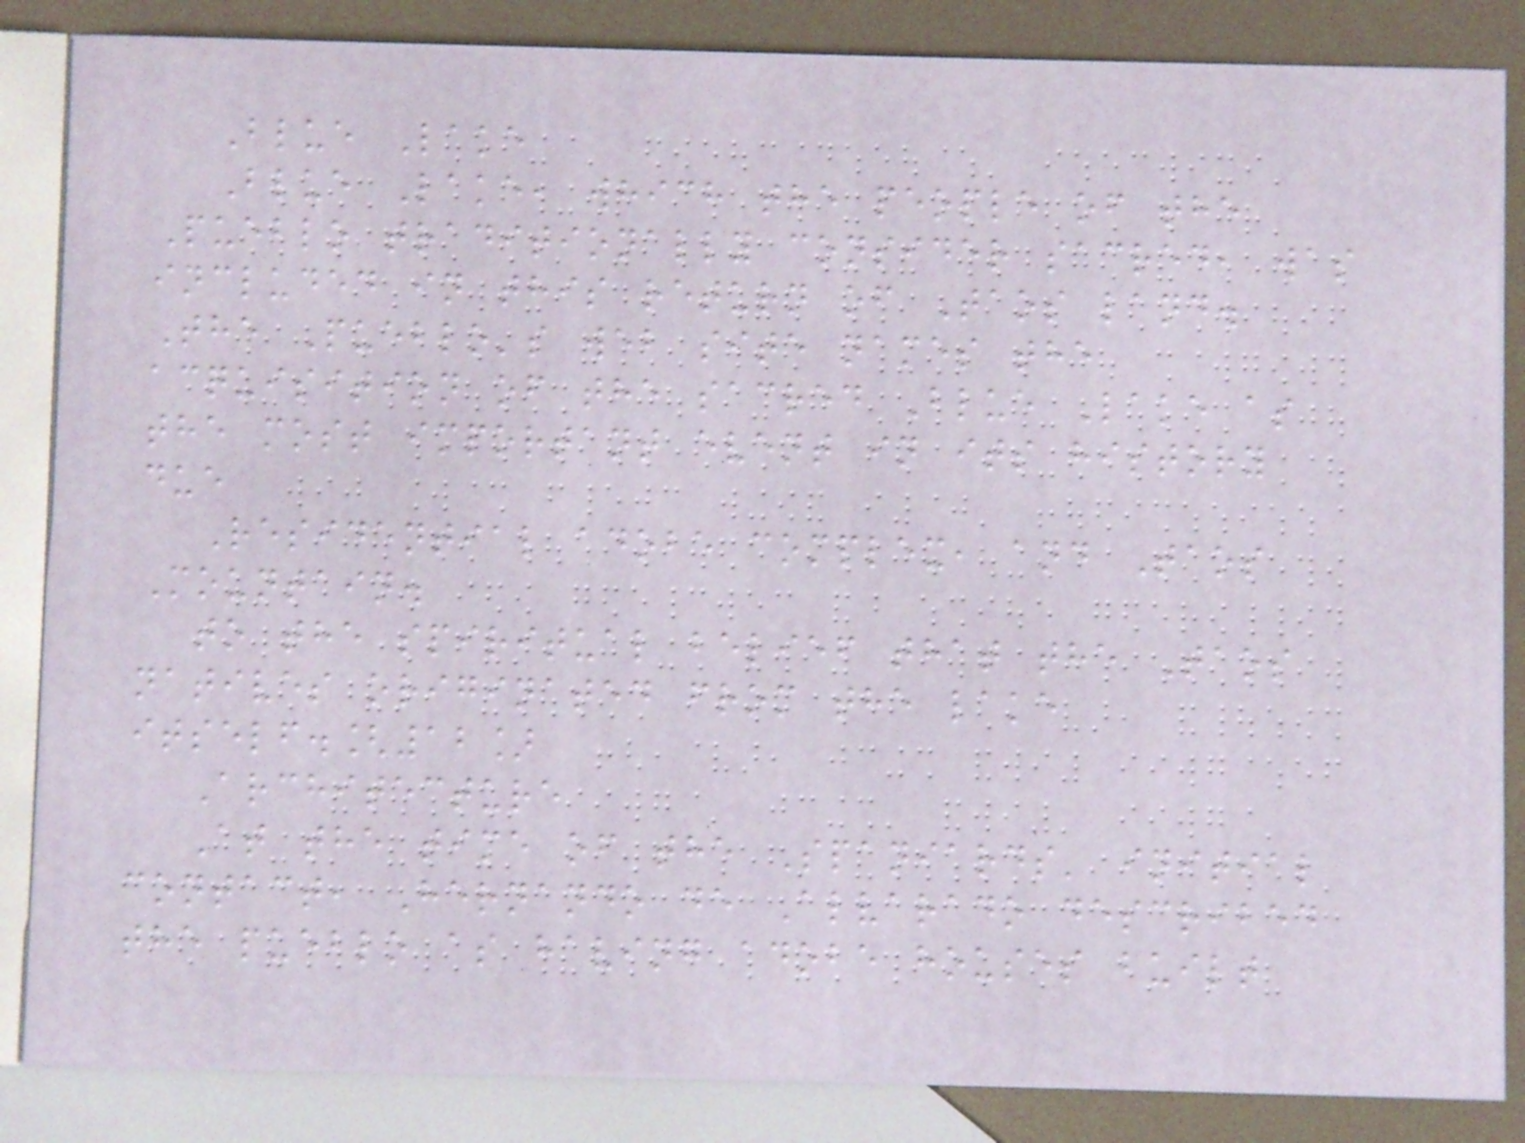Blue Lake
Blue Lake, which the people of the
Pueblo traditionally consider sacred, was
included in this return of Taos land.
The Pueblo's web site names the
acquisition of the sacred Blue Lake as
the most important event in its history
due
Residential adobe complex, and Taos
Mountain.
to the spiritual belief that the Taos
natives originated from the lake
itself.[12]
Architecture
At the time of the Spaniards' initial
contact, Hernando de Alvarado described
the pueblo as having adobe houses built
